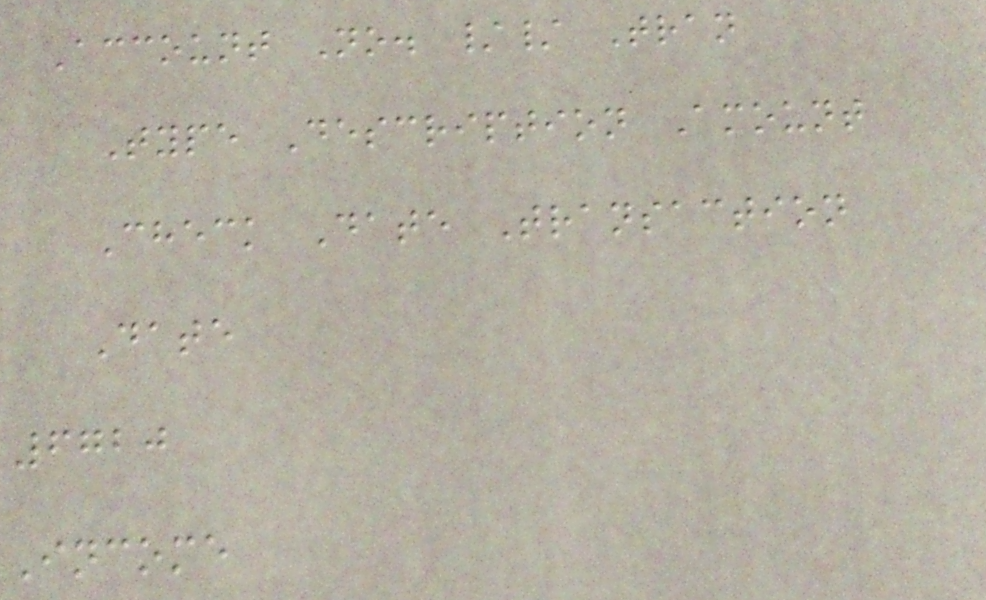Account No. // Tran
Type Description Amount
Check Date Transaction
Date
6720
Income
